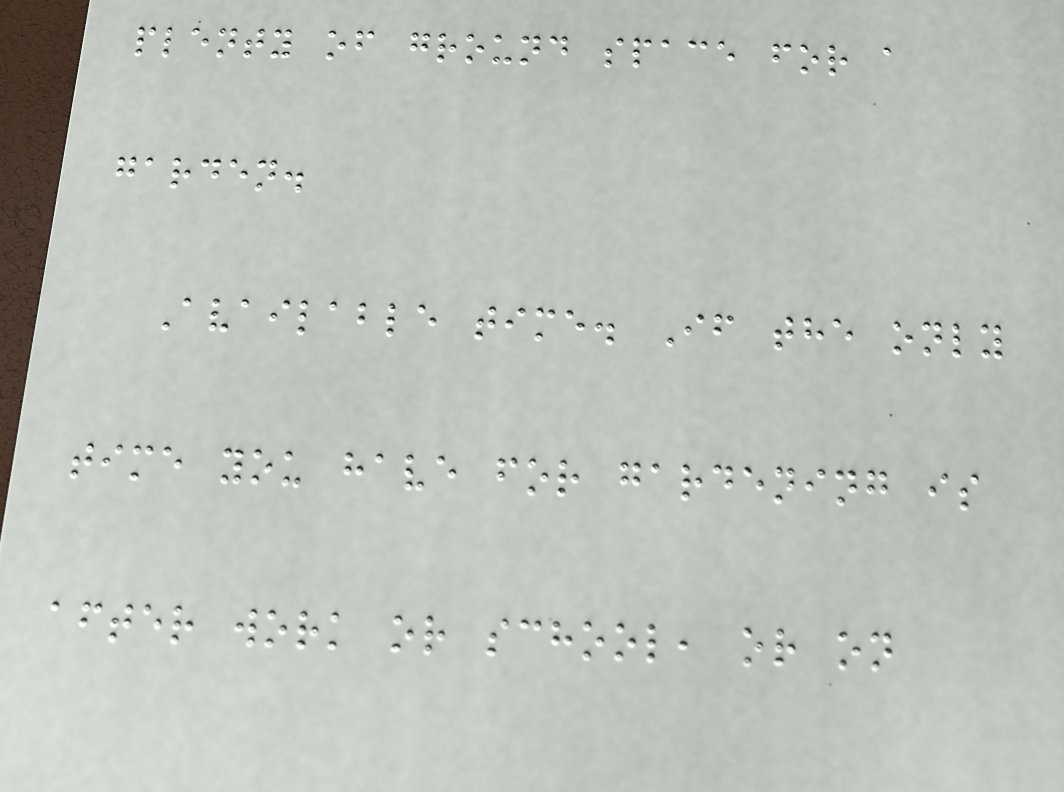plenty of ground space for a
garden.
Available time. If the only
time you have for gardening is
after work or school, or on
